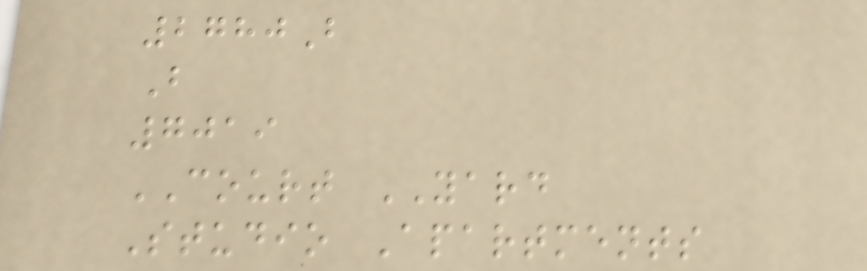2780B
B
7019
COURT YARD
Studio Apartments
